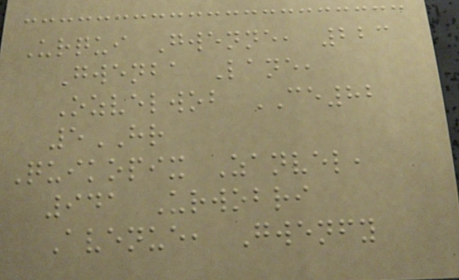Urqui Gwenne, 223
Gwenba Lane,
Ozvelwob CE82
5HR
Quikopix Zanvel,
941 Urwobri
Avenue, Gwenfy
